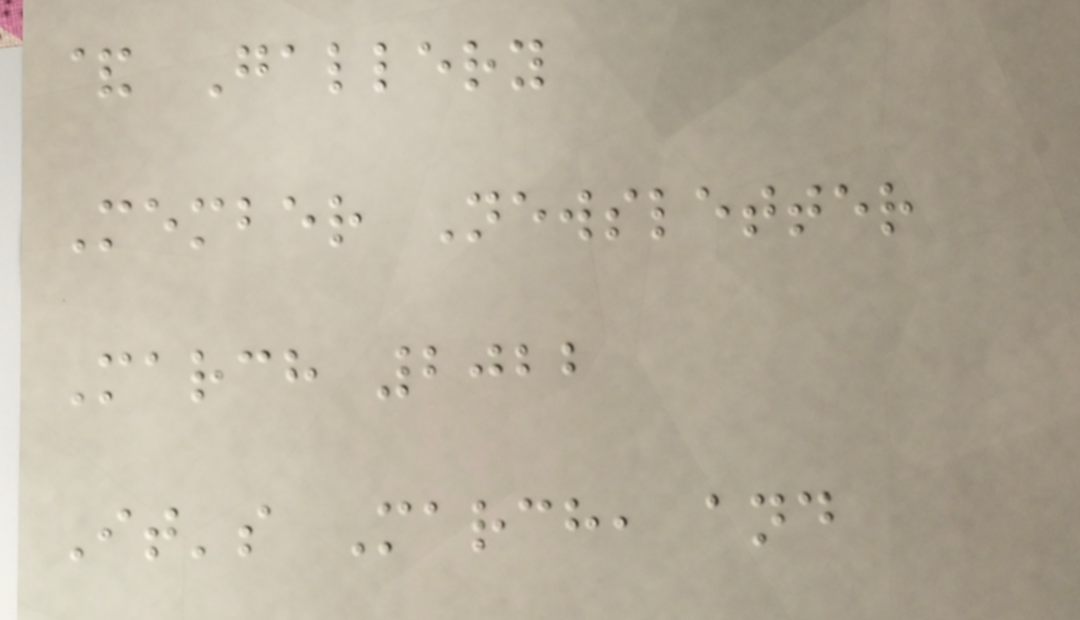& Gallery
Member Newsletter
March 2022
It's March, and
